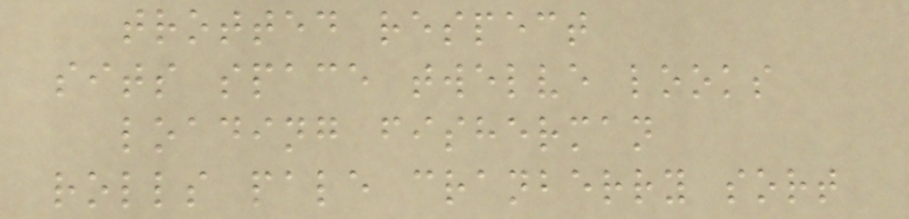trotted respect
sits space twelve looks
loading fisherman
rolls pale cranberry sort
